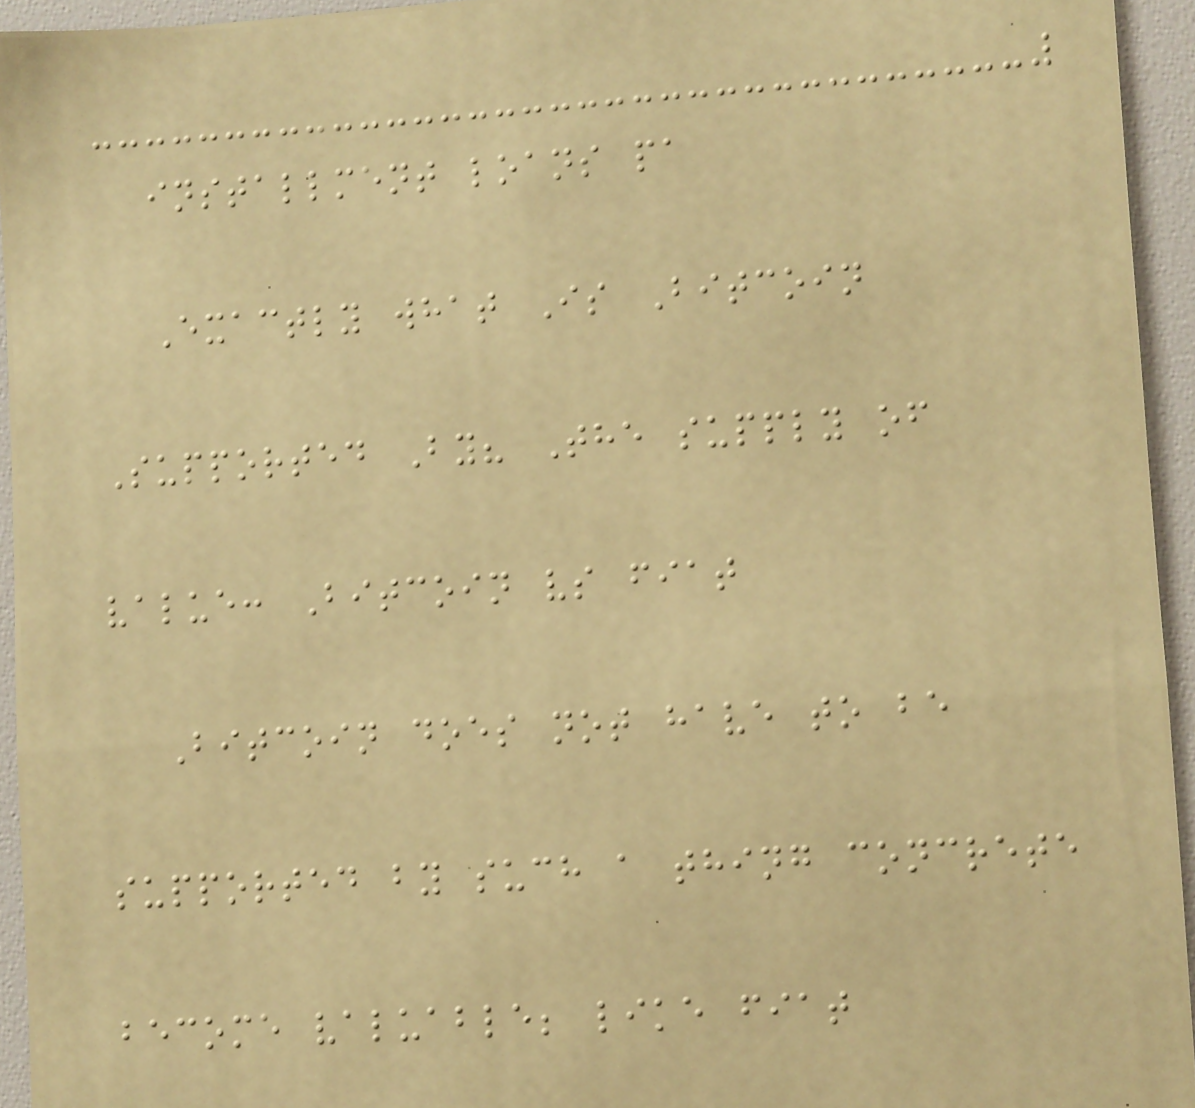installment loans pa
Exactly what Is Bitcoin
Supported By? The supply of
value: Bitcoin vs fiat
Bitcoin does not have to be
supported by such a thing concrete
become valuable; like fiat
